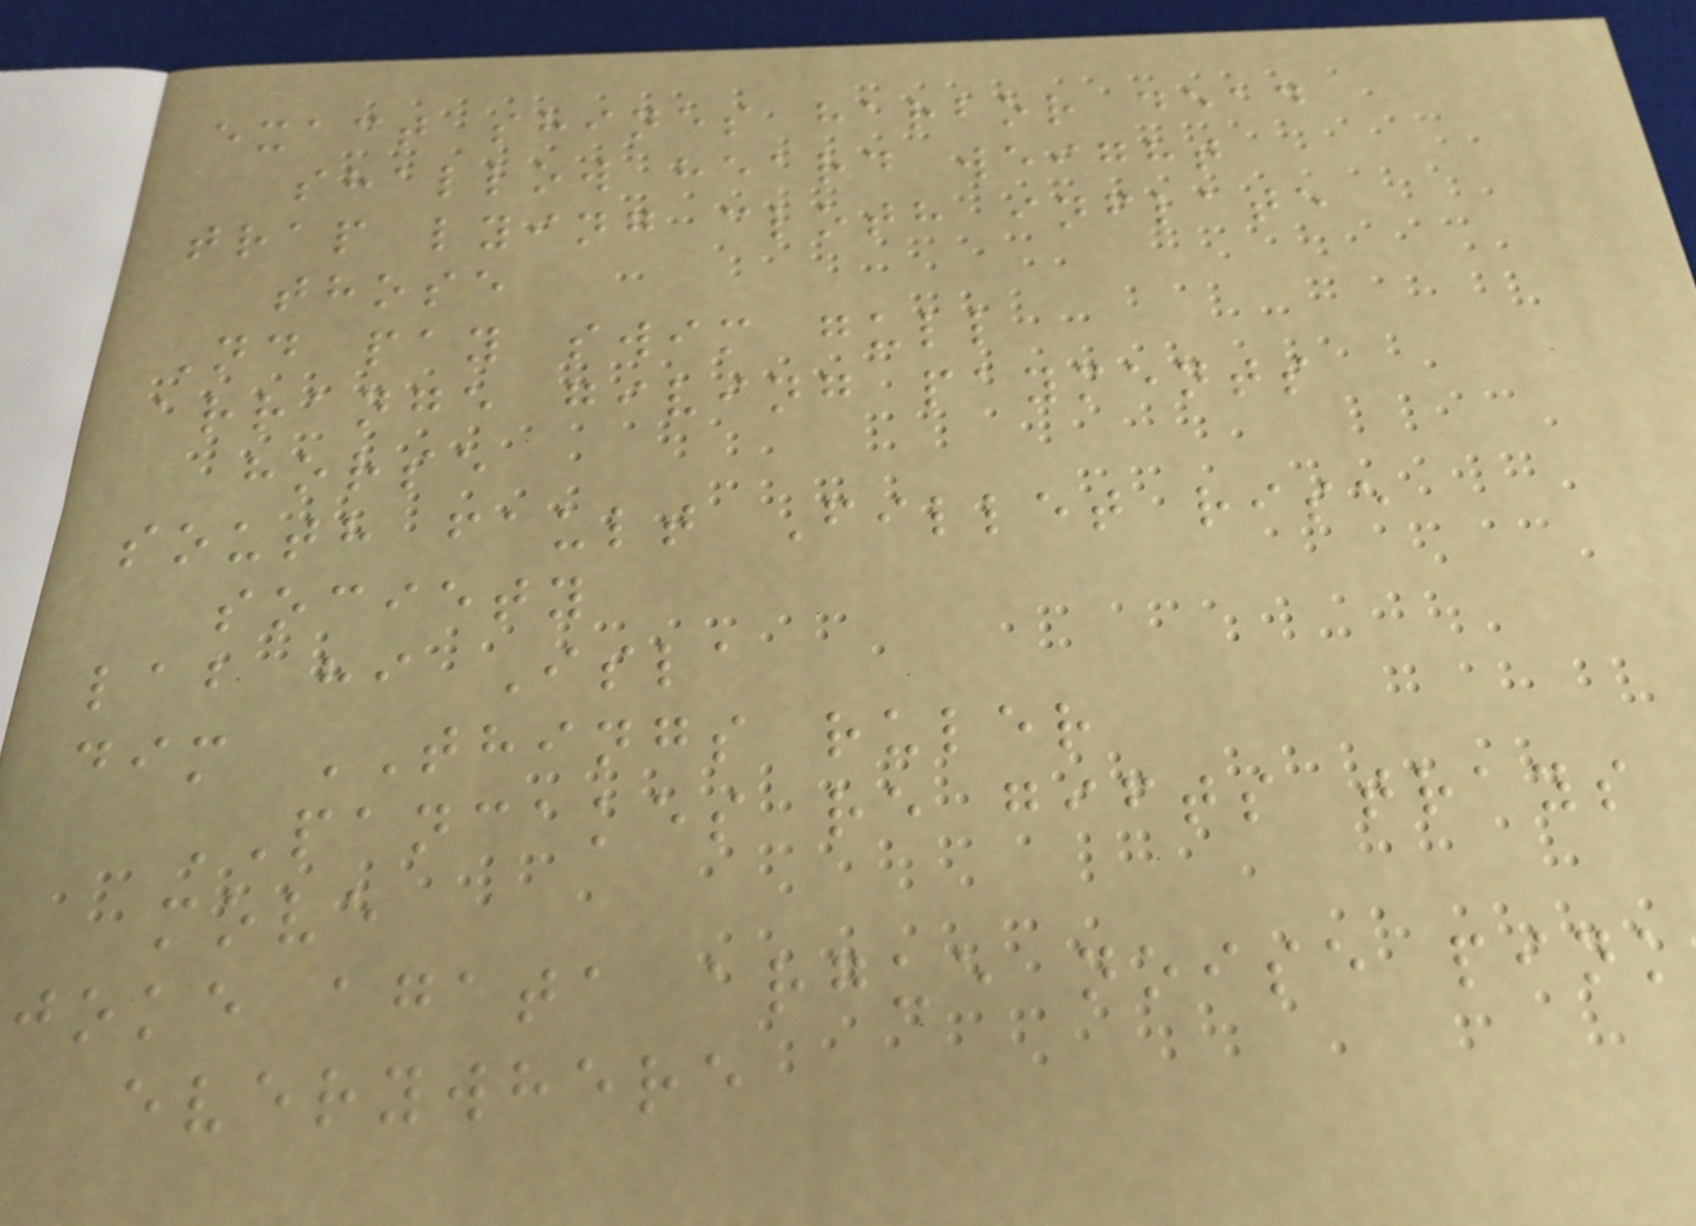exact shines harbor dead
shallow heard weight
trap lying cloth inflate
those
Nd pay swim gull
arrange giving payments
horse
south fault Fillet rise
society
lab hi Isla
dim THINGS ruler
PANCAKES re gifts trays
move
joke agata argue noise pink
everywhere
